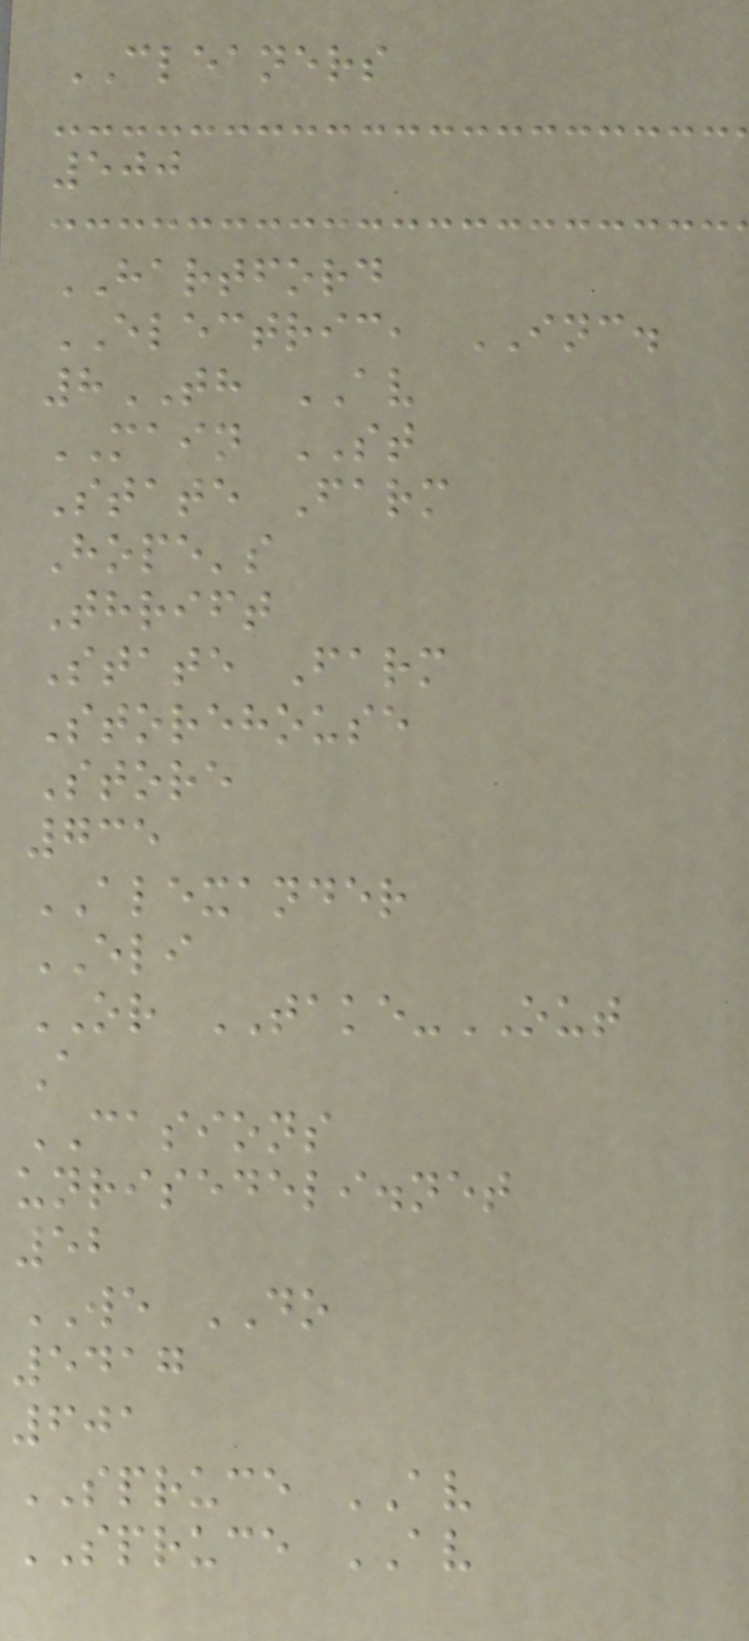CLEANERS
500
HARTFORD
ELECTRIC, INC.
8TH AV
MAIN ST
State Farm
Hope's
Thrift
State Farm
Storehouse
Store
735
ALEXANDER
ELI
OR TAKE-OUT
A
CASIONS
unrisedeli.net
52
WE DO
5417
601
SPRUCE AV
SPRUCE AV
